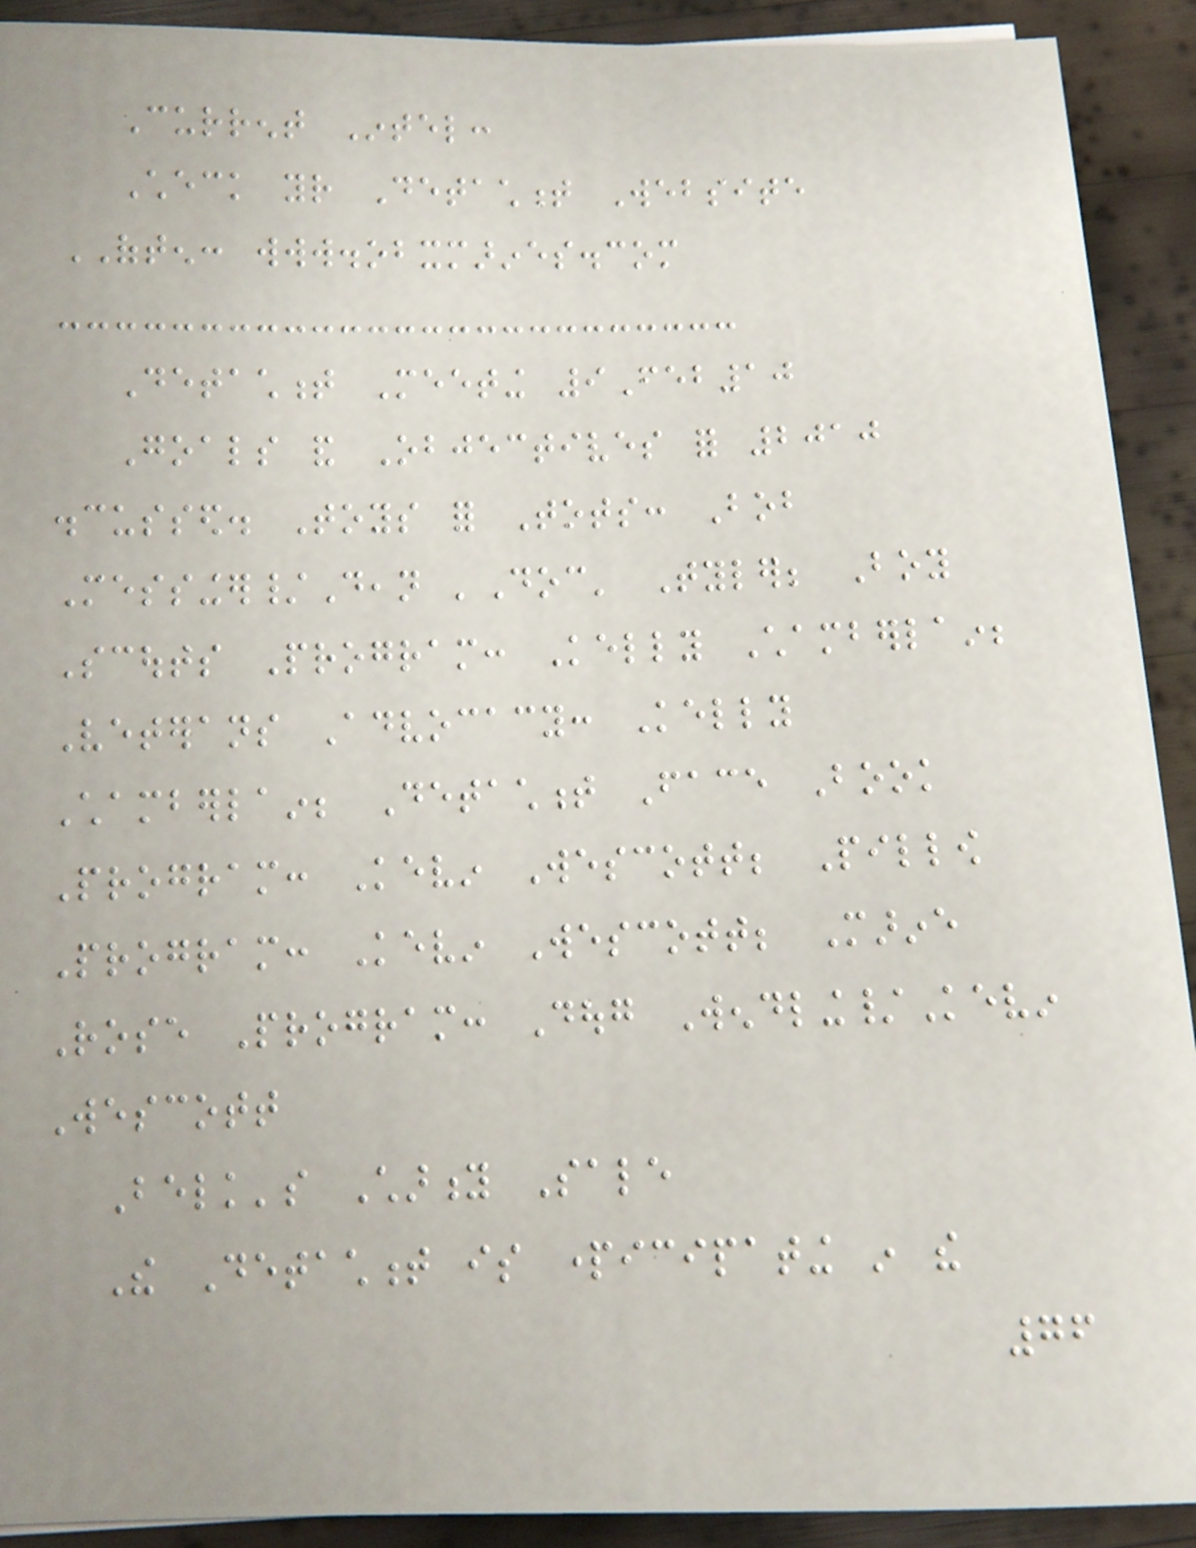Current Intel:
Check your Detachment Website
OFTEN: www.obxmarines.com
Detachment Meeting 9Feb10
Goals and Objectives for 2010
discussed. Toys for Tots: Bob
Messinger/Dean 'Doc' Tyler; Boy
Scouts Program: Kelly Chamberlain;
Veterans Advocacy: Kelly
Chamberlain; Detachment Face Book
Program: Kevin Wescott; Pillow
Program: Kevin Wescott; Marine
Rose Program: Doug Wendling/Kevin
Wescott
Belk's Charity Sale
The Detachment is participating in the
76
